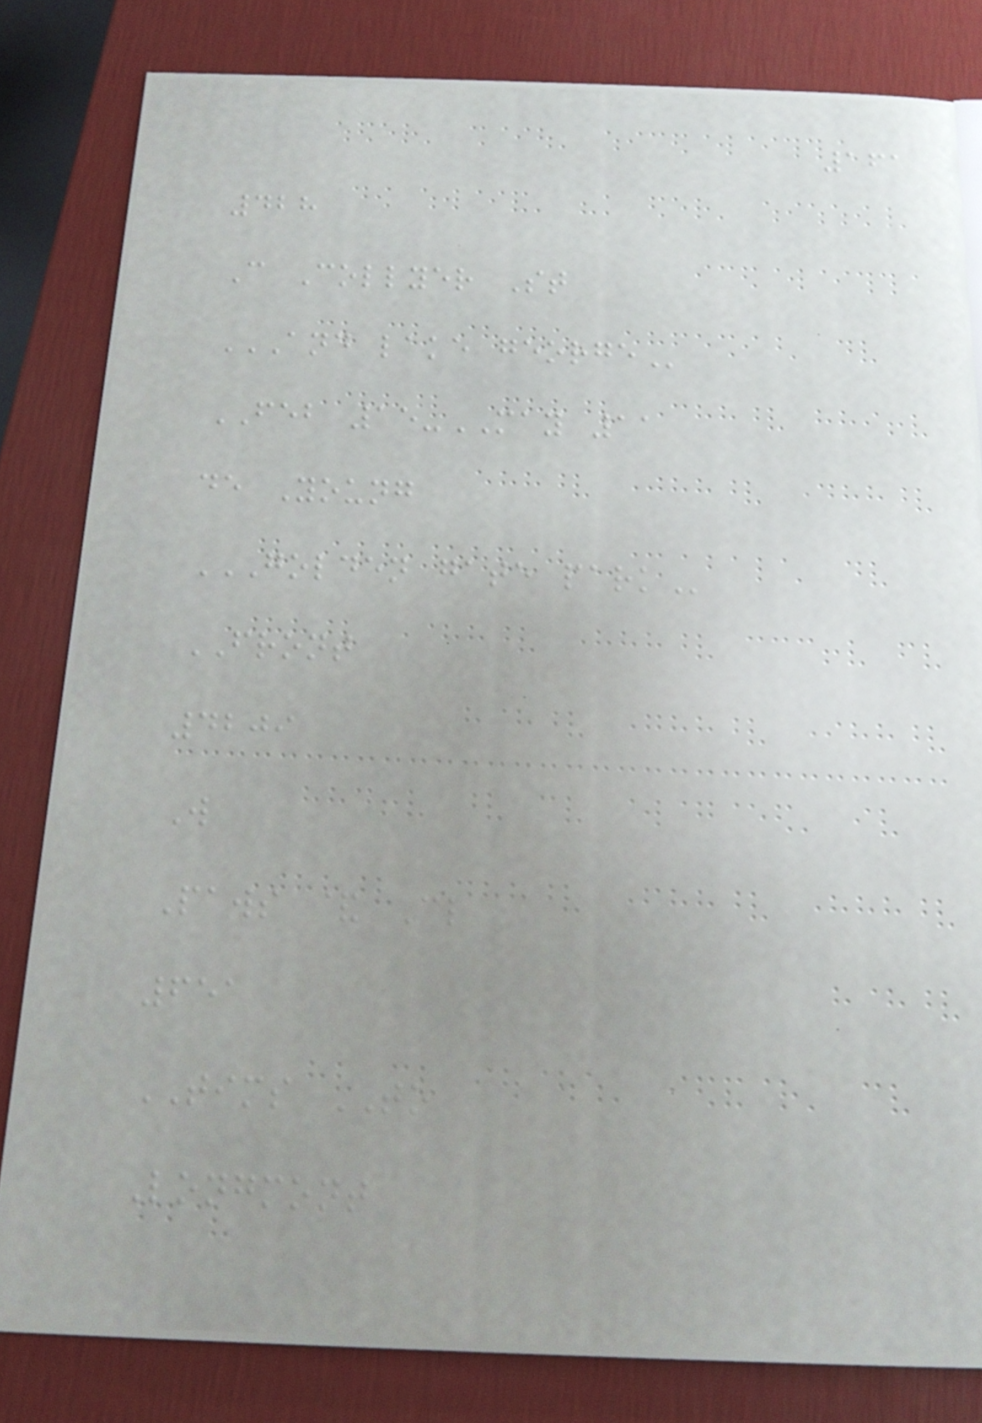161
428
C Collyer St
AND LAKE GEORGE
FEB 15-MAY 11
de Young
GOLDEN GATE PARK
FRONT
4209
W
Paws & Cl
651
TIMS TO
Longmont
